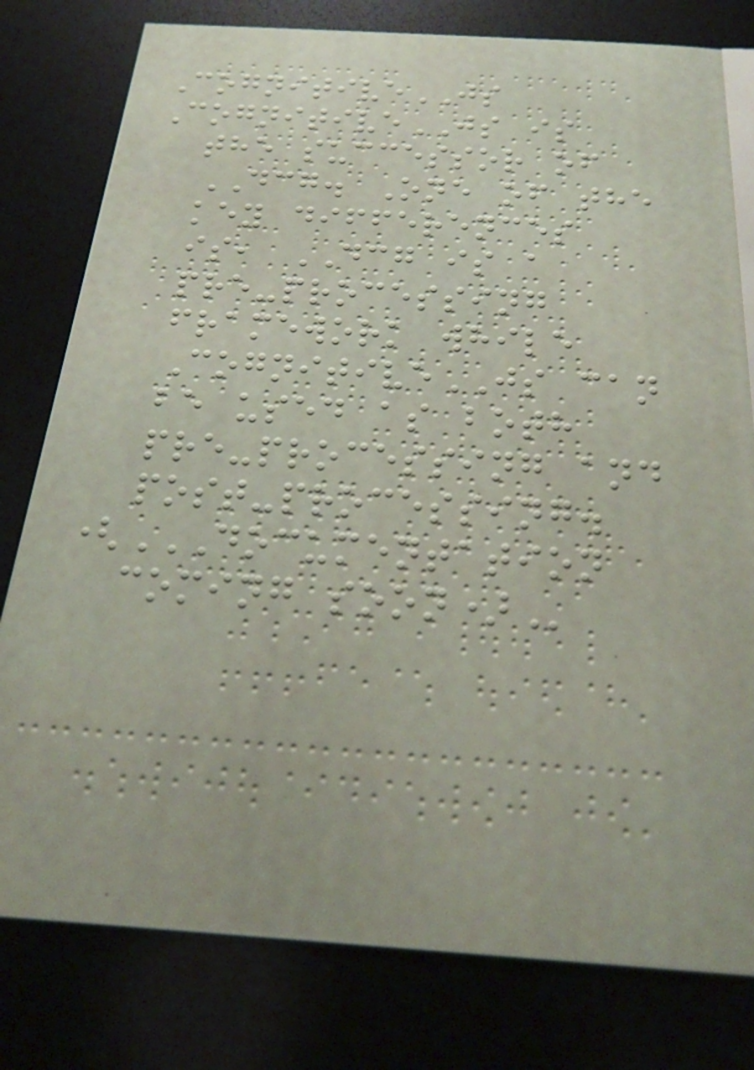CognitiveJS
CognitiveJS is
the successor of
DCG. One of the
key differences
is, DCG is a
pre-processing
framework while
CognitiveJS can
be used as both
pre-processing and
post-processing.
(DOCUMENTATION
COMING SOON)
